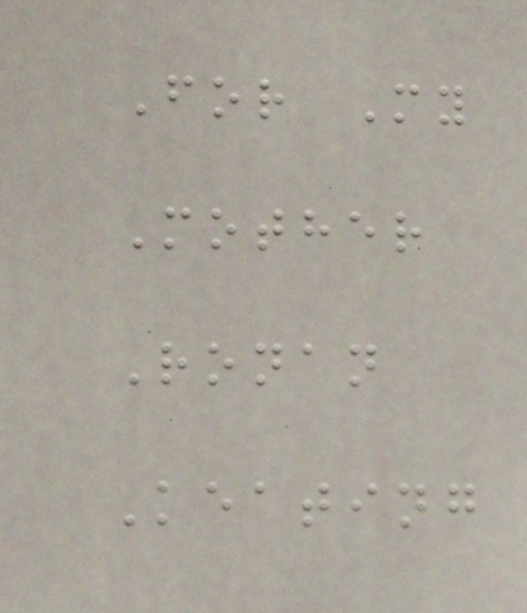For My
Mother
Ronan
Keating
